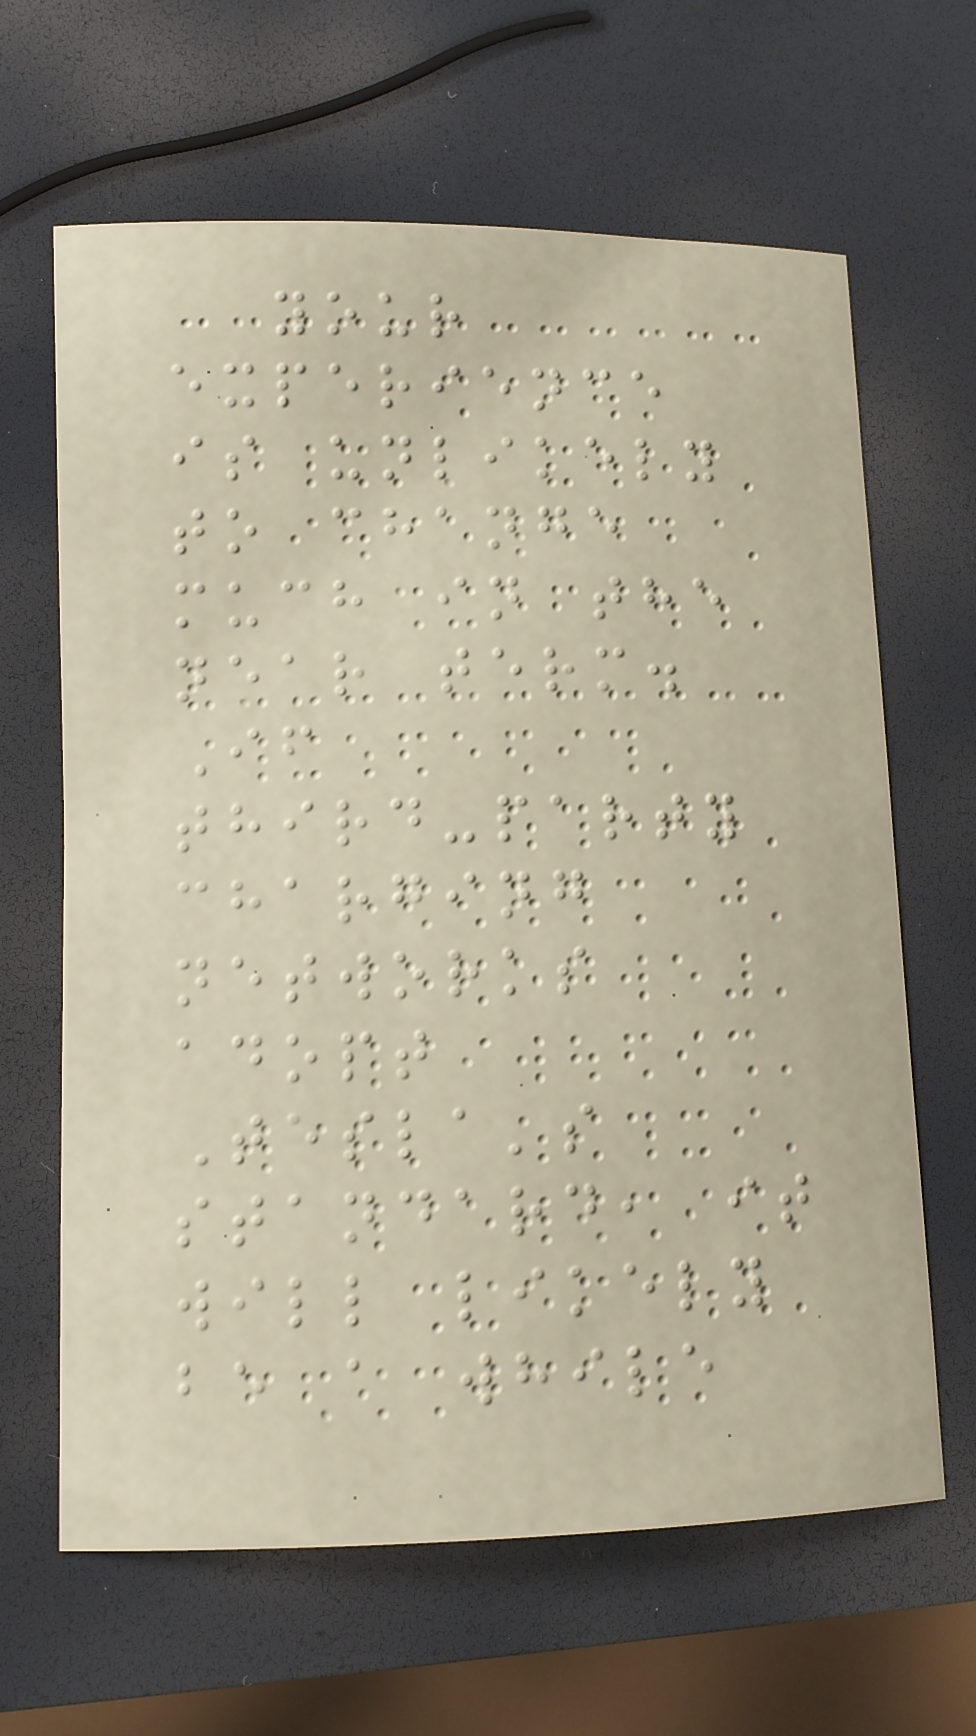your
experience
is unlikely
to change
much in the
near term.
If
third-party
charging
networks
adopt
Tesla's
standard, it
will likely
be a while
